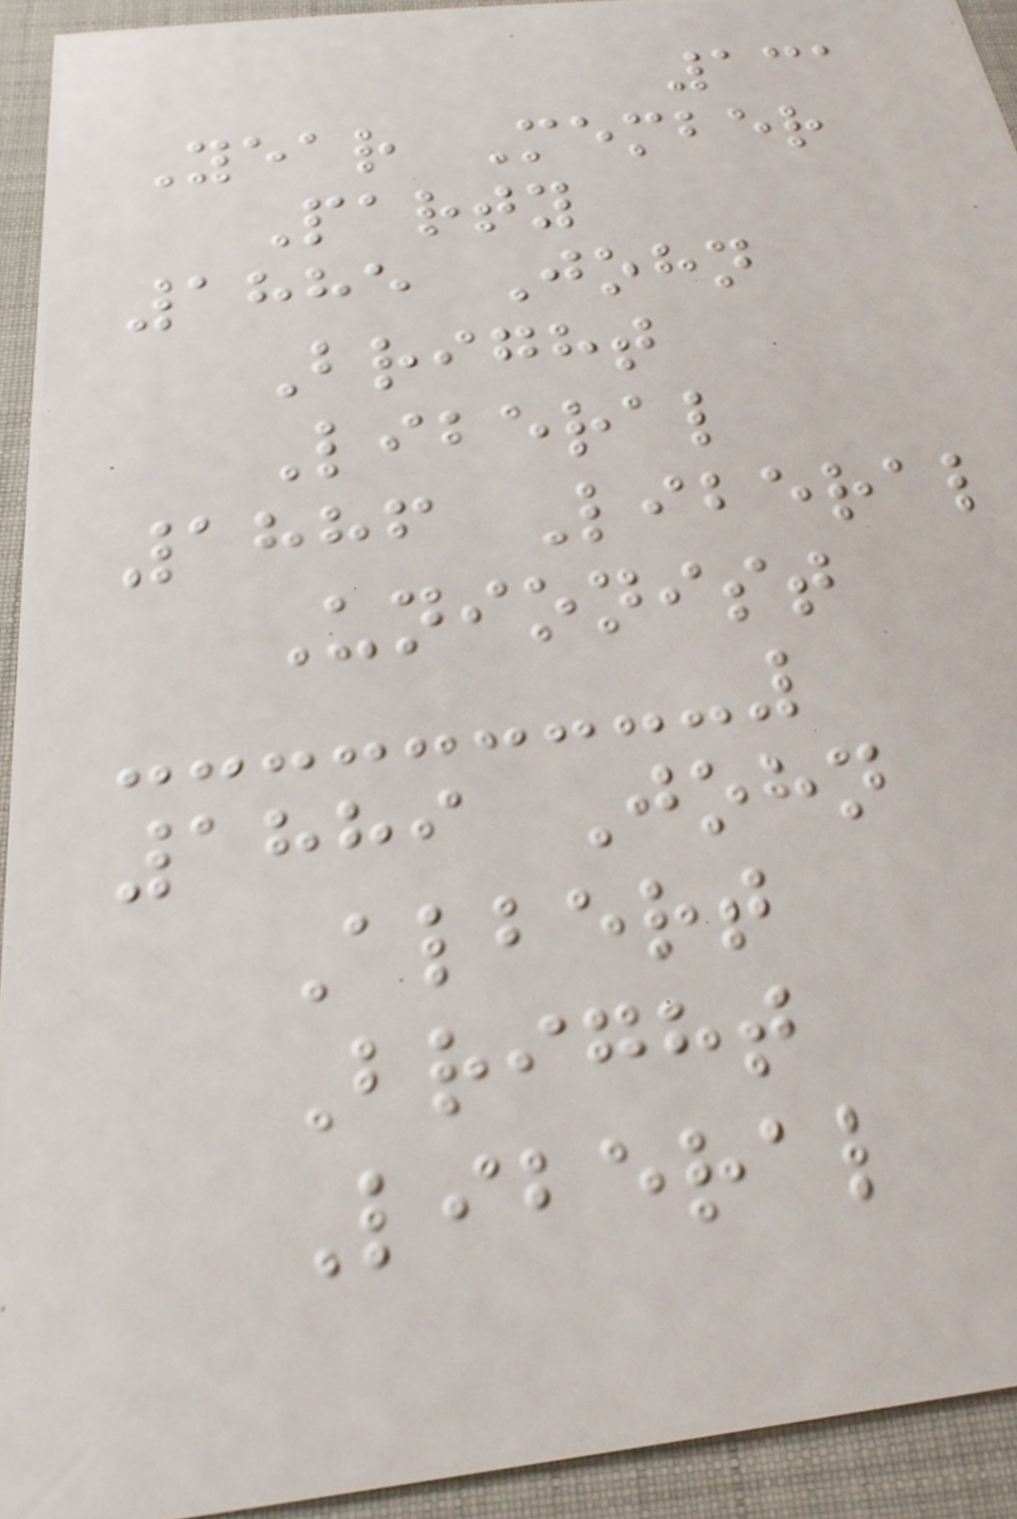131
Year Member
Party
1885 John
Bright
Liberal
1886 Liberal
Unionist
1889 John
Albert
Bright
Liberal
